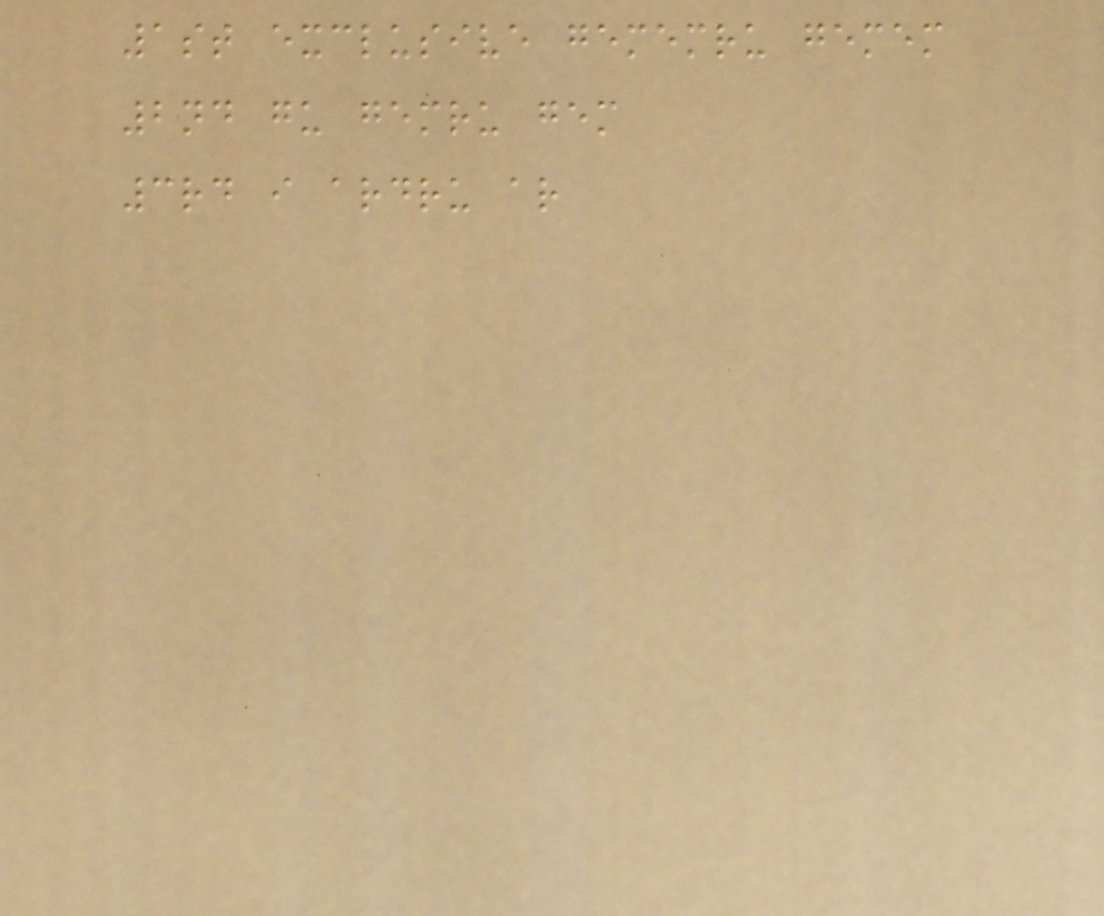1st exclusive gememru gemem
2nd gu gemru gem
3rd i ardru ar
